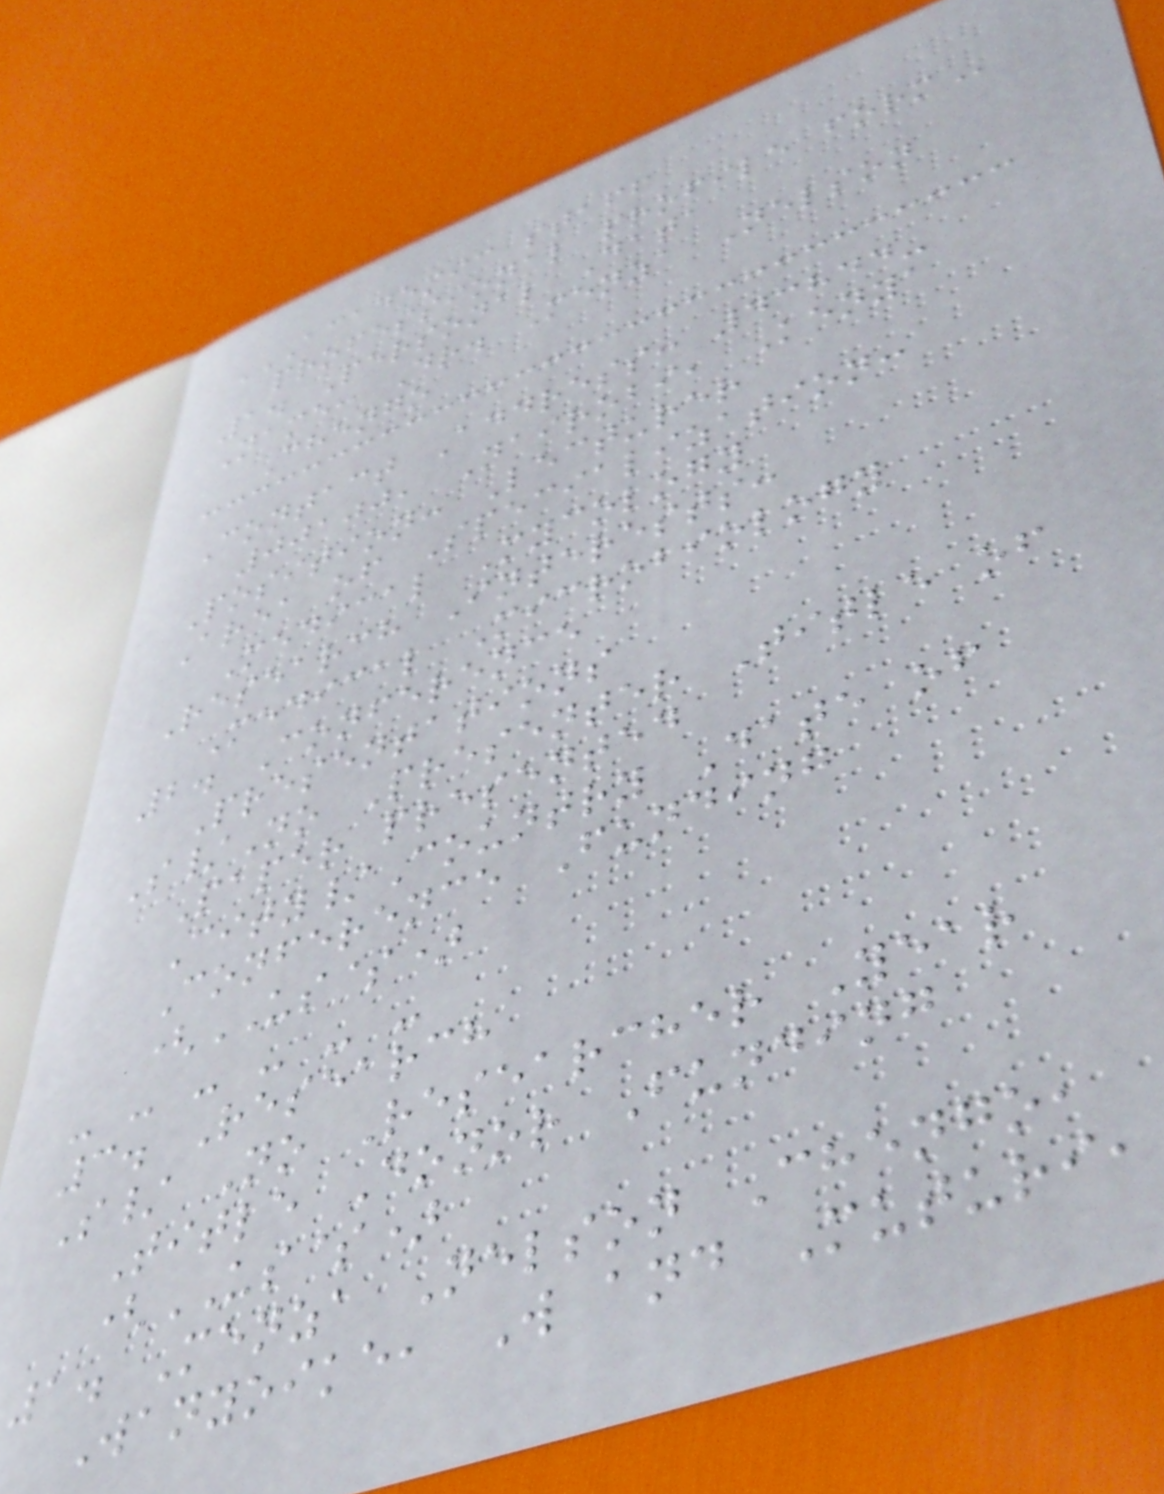ACADEMIC STAFF
PROFESSIONAL PROFILE FORM
1. Personal Data
Name: Dr. Menza Nelson
Chengo
Contact Address: 43844-
00100, Nairobi, Kenya
Position: Lecturer
Area of Specialization:
Medical Mycology
Research Interests:
Medical Microbiology
2. Conference
Presentations
S/No Presenter Title of
Paper presented
City/Country Date of
Conference Funding
(US$)
- - - - - -
3. Research
S/ No Researcher Year
Title Donor Funding
(US$)
1. Menza Nelson Chengo,
Wanyoike, W and Muturi,
